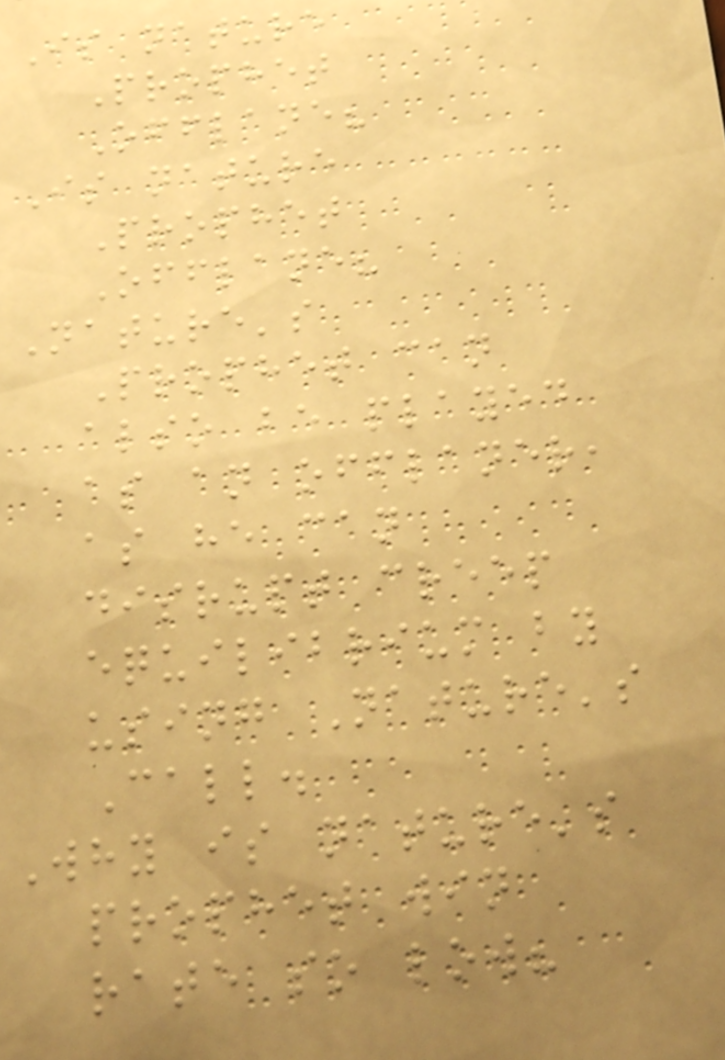Is nature
Prophet
Offlane?
Is nature
Prophet
Offlane?
Nature's
Prophet can
also be played
as an offlaner,
as he can
disrupt creep
equilibrium by
using Nature's
Call.
Why is nature's
prophet win
rate so low?
